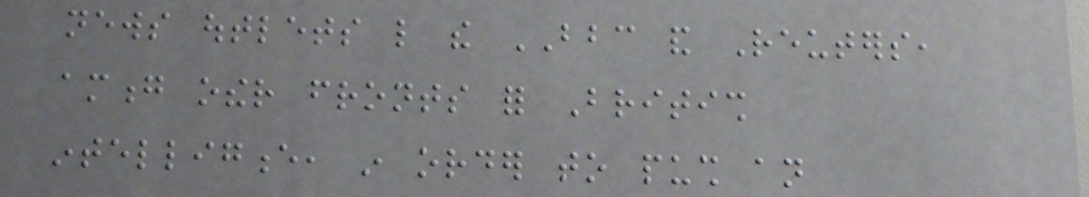news outlets like the BBC and Reuters,
among other fronts for British
intelligence, in order to push an
